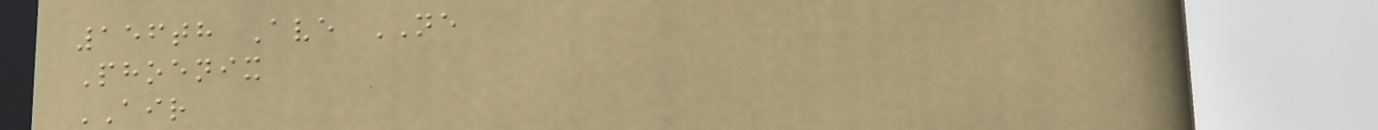156th Ave NE
Phoenix
AIR
